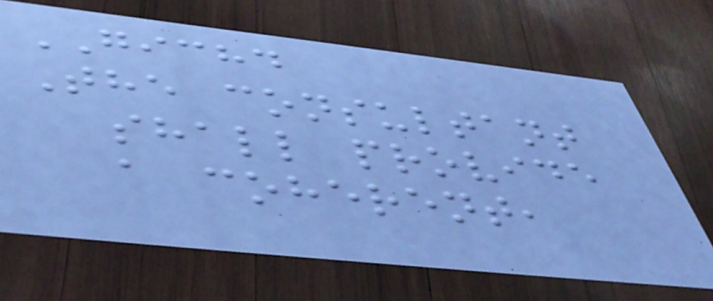GICHD
The consultant
shall provide
a coherent,
